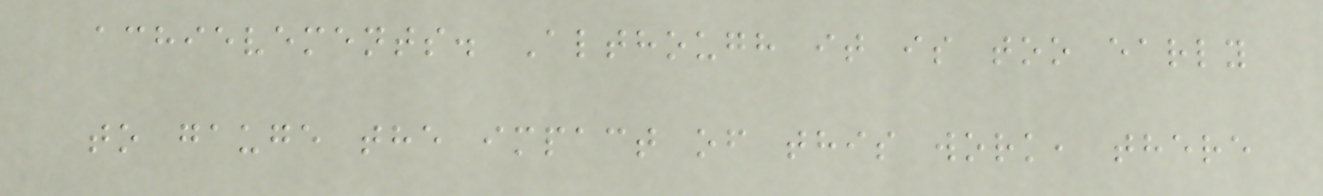achievements. Although it is too early
to gauge the impact of this work, there
